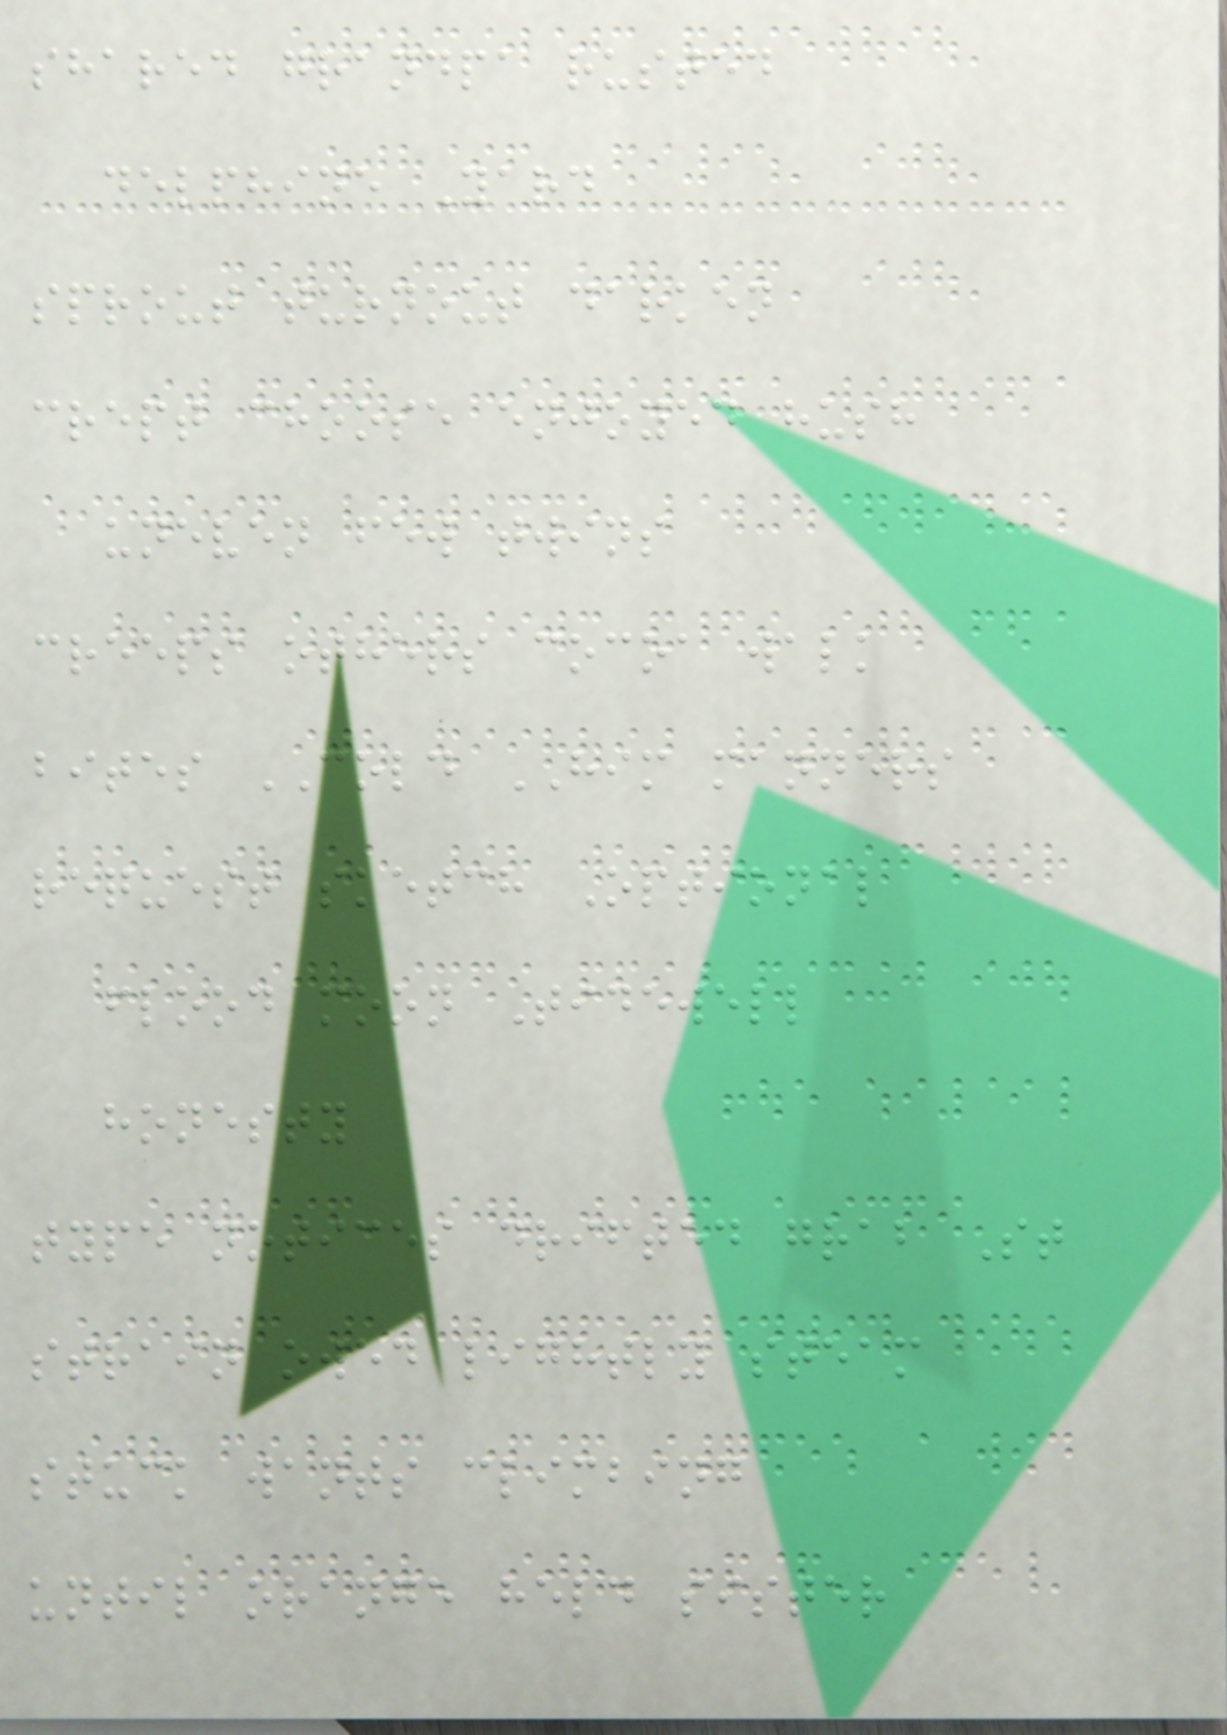shared grandpa rusted
delphine Yard
sprout turnout darken
crept choose enjoyed hush
uneven few twins
creeps others cocoa walk
bites COLD HIM manners
request sketch Optional
flood moon Tidewell
honesty
type notices drifted grab St
strain owed lightly steam
stuck wants climbing
until orange held sister
